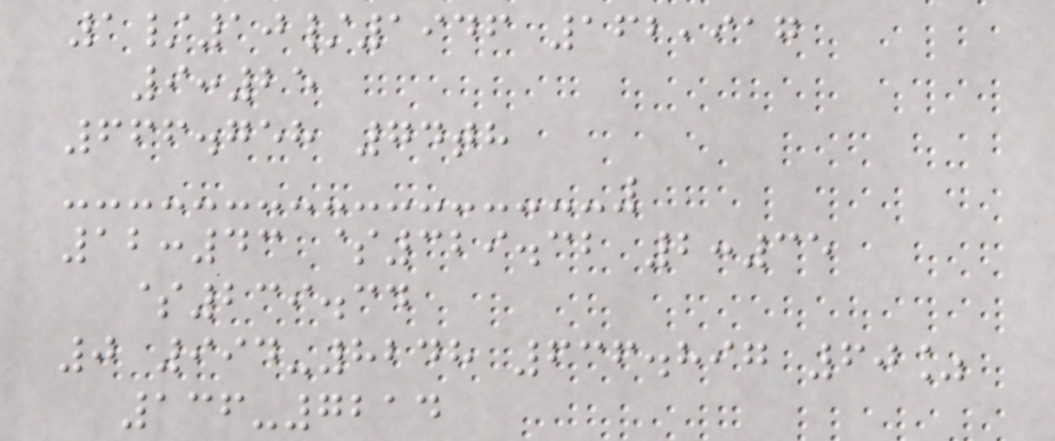1/10/1946 162,917
9:25
666.758 74th
12:43 $329.32 2:35
$239.34
0 994-8248 636.897 60%
136-7214
